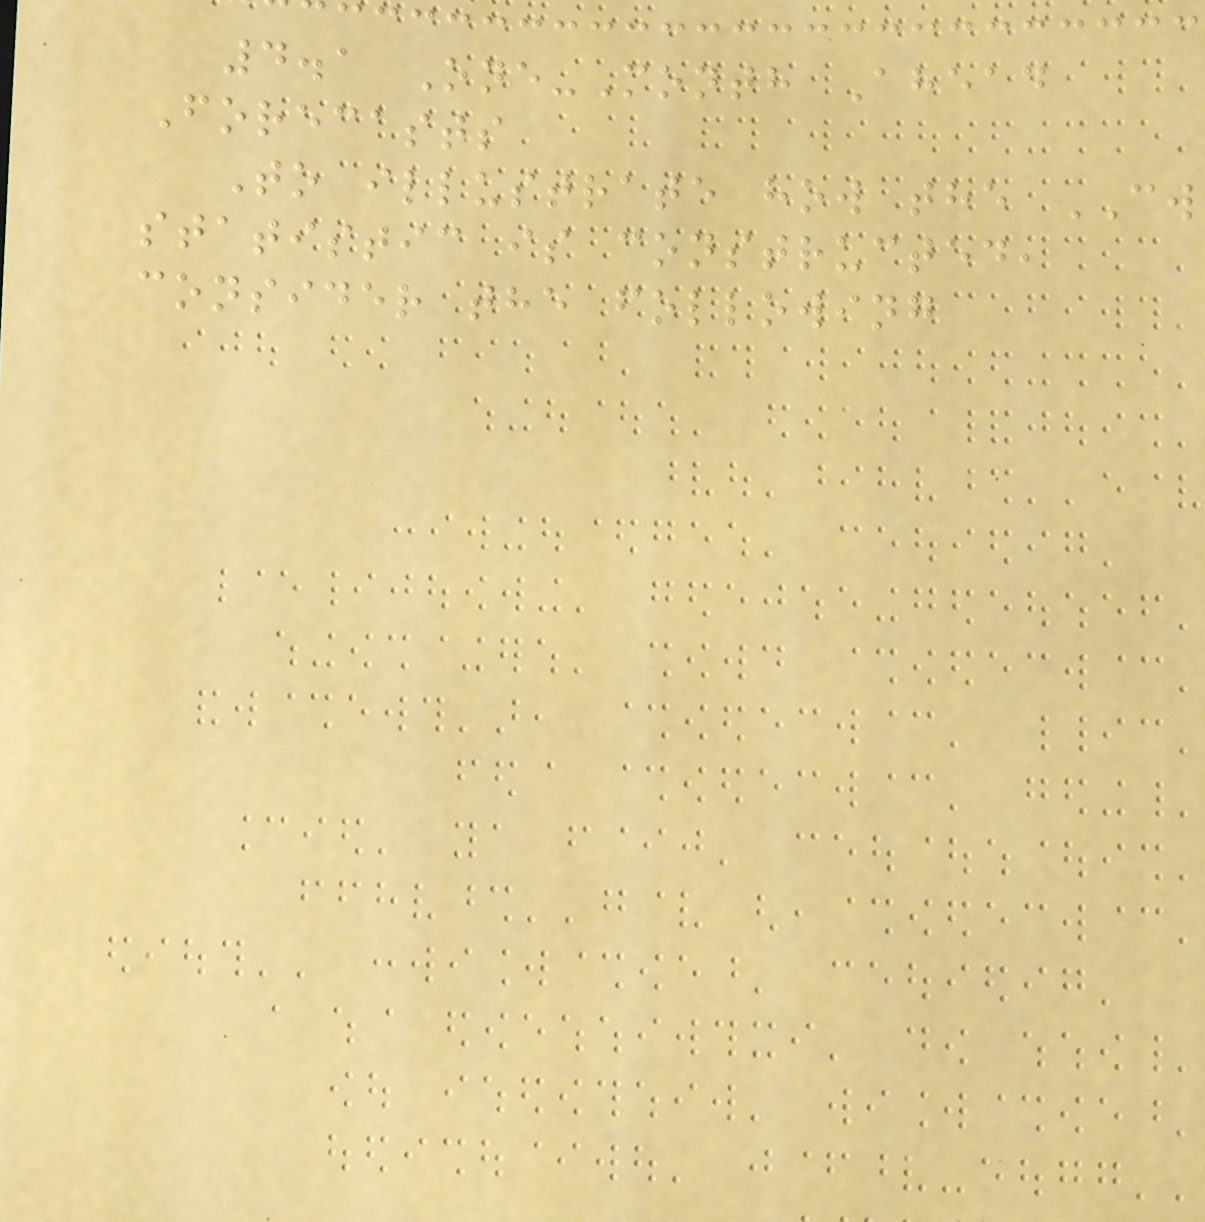4.1 One-Month Ahead
Forecasts
To illustrate how the CW
statistic is constructed,
consider the following
